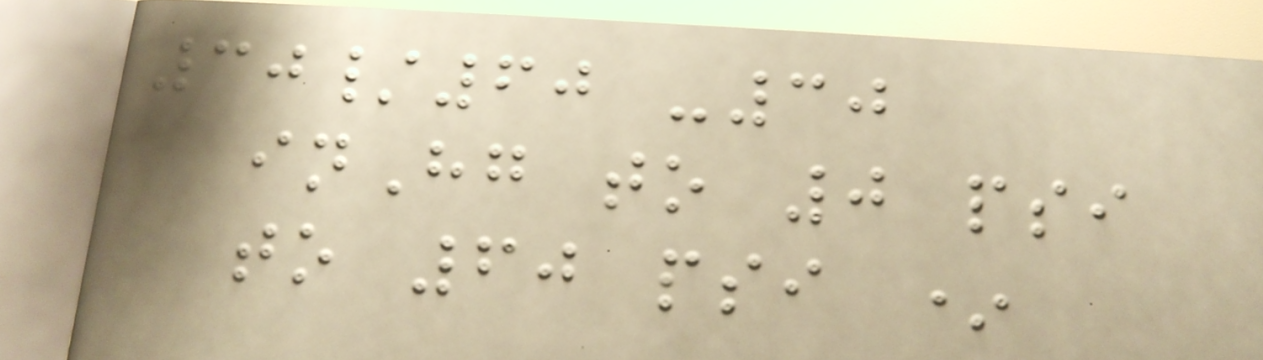30/60 -30
inHg to 0 psi
to 60 psi *
